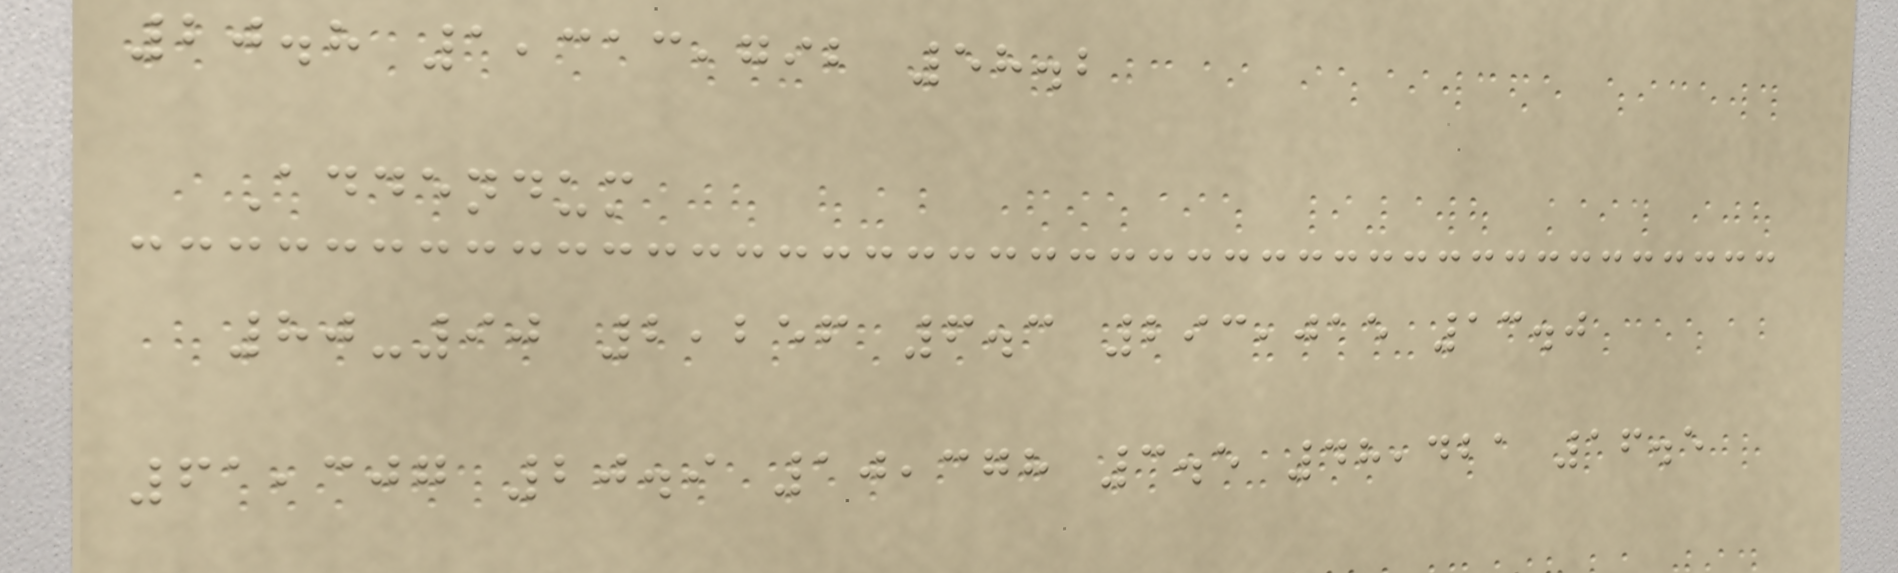20.8 1,313,792 58.2
Addendum
80-90 2,256 6.3 293,015 13.0
61,307 20.9 10,378 3.5 48,421 16.5
